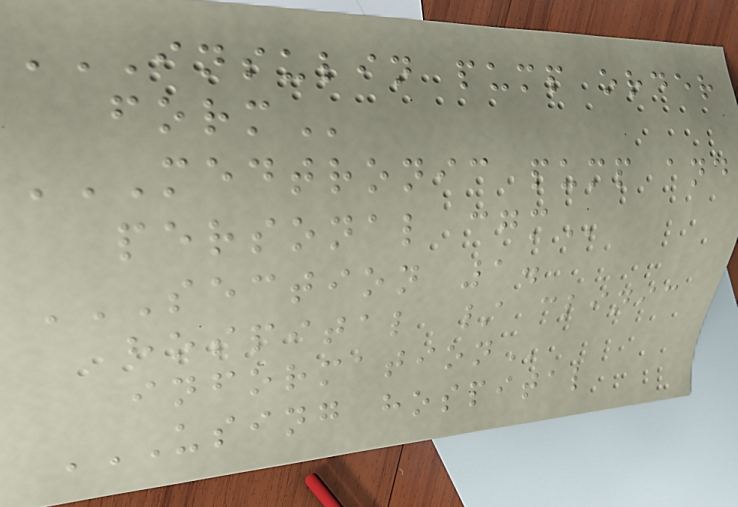INSULIN PUMP ORDER
FORM
MEDTRONIC PUMP AND
PERSONAL CGM
SECTION 1.
HOSPITAL / CLINIC
INFORMATION
USING HOSPITAL
